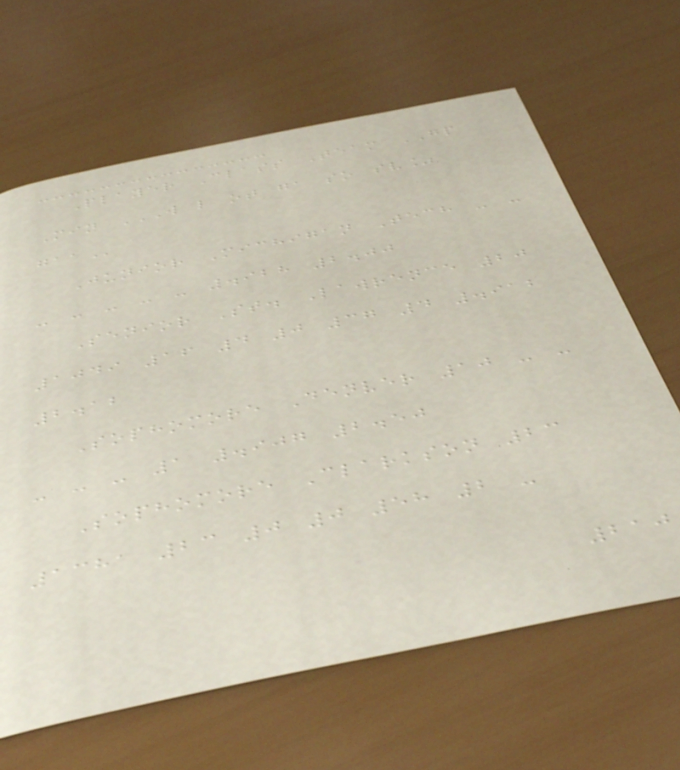Player Class Team GP
Min W L OT GA SO SV%
GAA
Junior Michigan Tech - -
- - - - - .928 2.00
Senior St. Lawrence 20
1049 16 4 0 37 4 .912
2.12
Sophomore Denver 10 - -
- - - 1 .907 2.50
Sophomore Clarkson 23
1381 23 0 0 58 2 -
210
